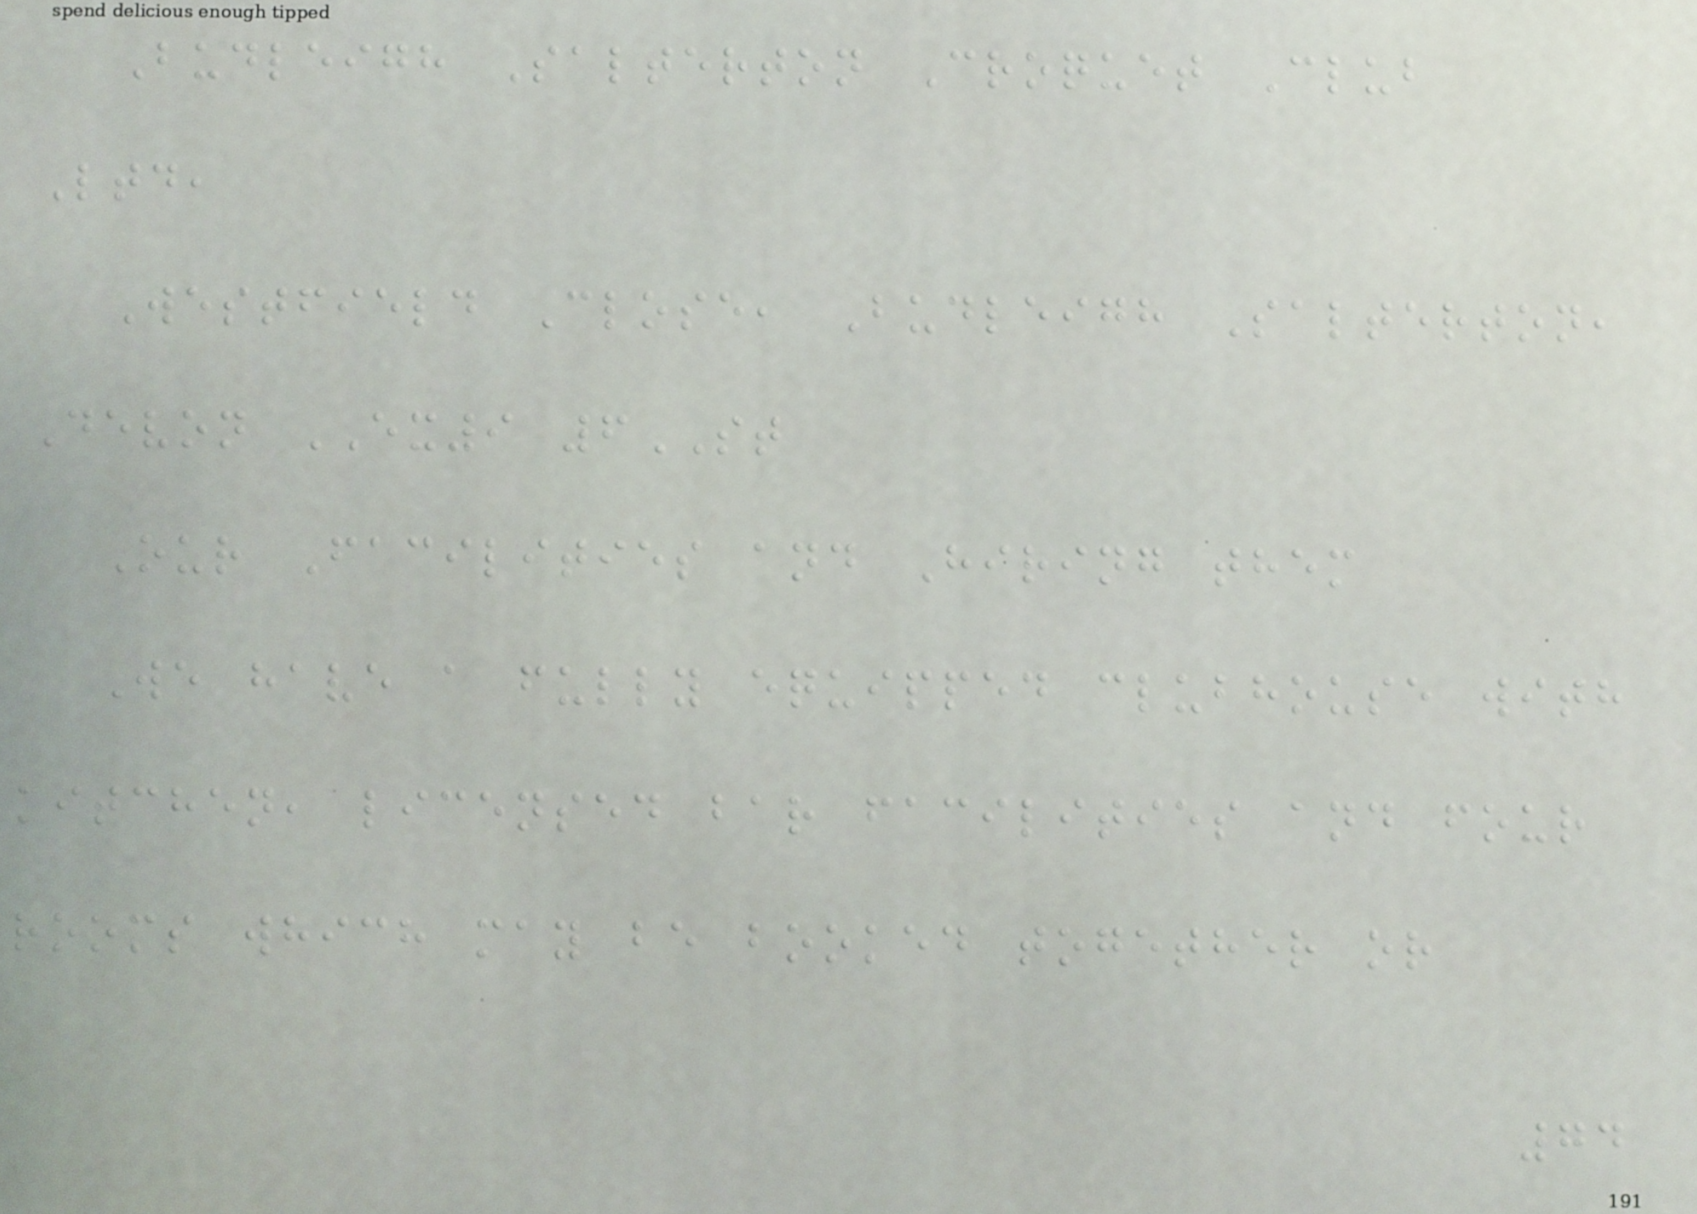Budleigh Salterton Croquet Club
Ltd,
Westfield Close, Budleigh Salterton,
Devon EX9 6ST
Our Facilities and Hiring them
We have a fully equipped clubhouse with
kitchen, licensed bar facilities and four
rooms which may be booked together or
74
